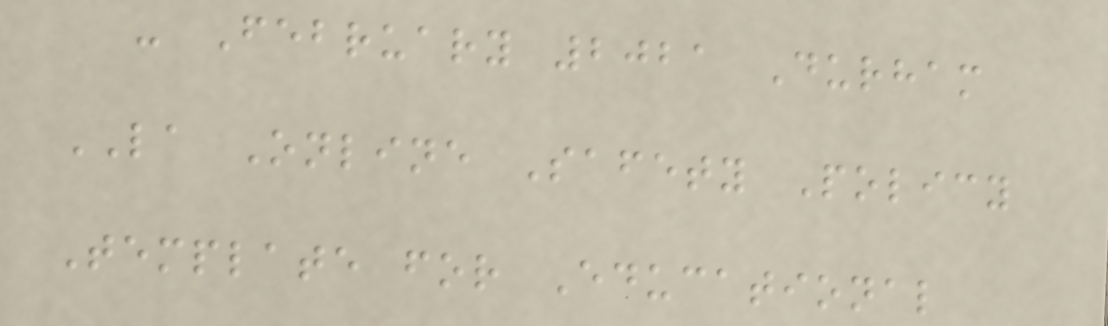- February 2021 Durham
LA Online Safety Policy
Template for Educational
